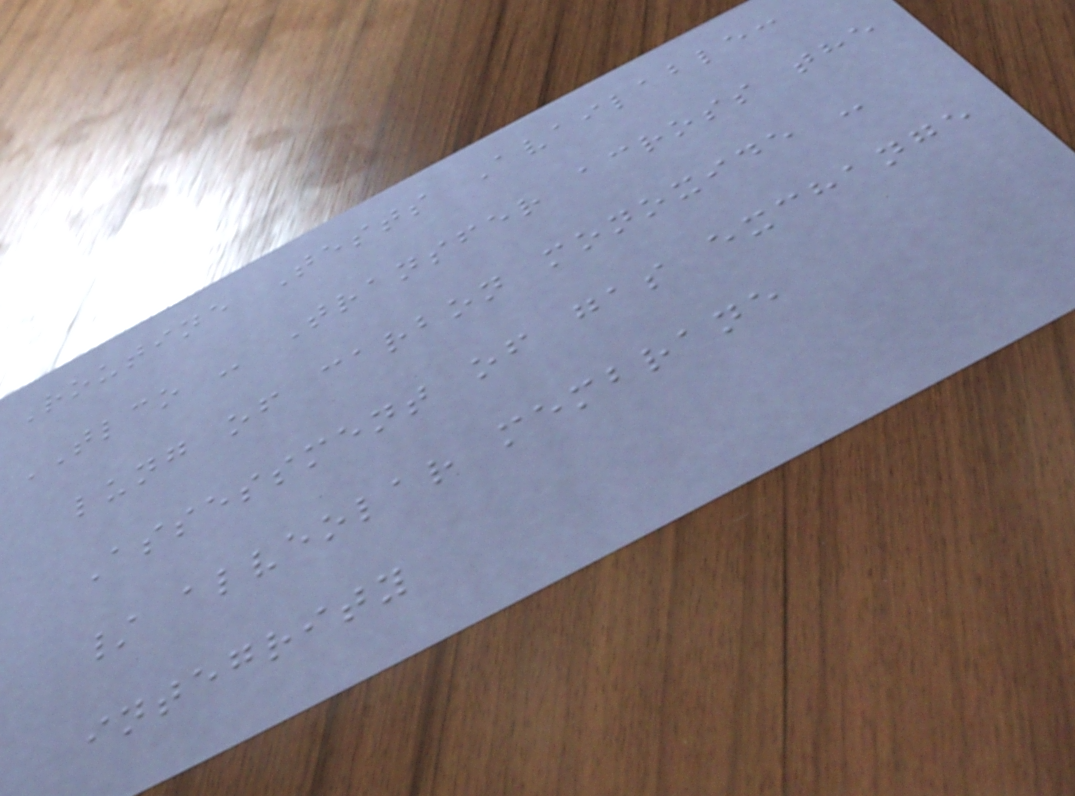Routine Tests Available:
TLCO - Transfer across the
lung of carbon monoxide -
Assessment of gas exchange
/ alveolar membrane
integrity
